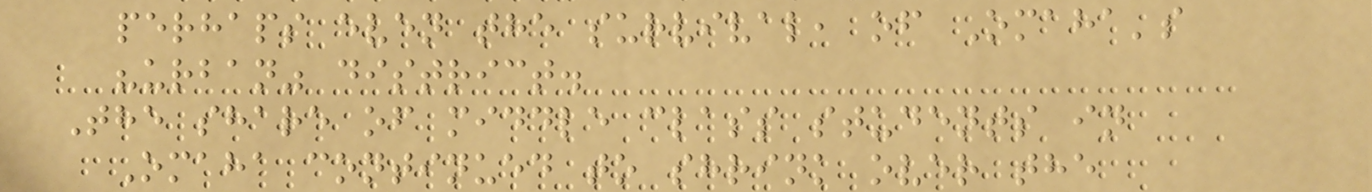perhaps even the survival, of Omaha's
"urban" district.
The share of middle class students in
Omaha continued to shrink over the
